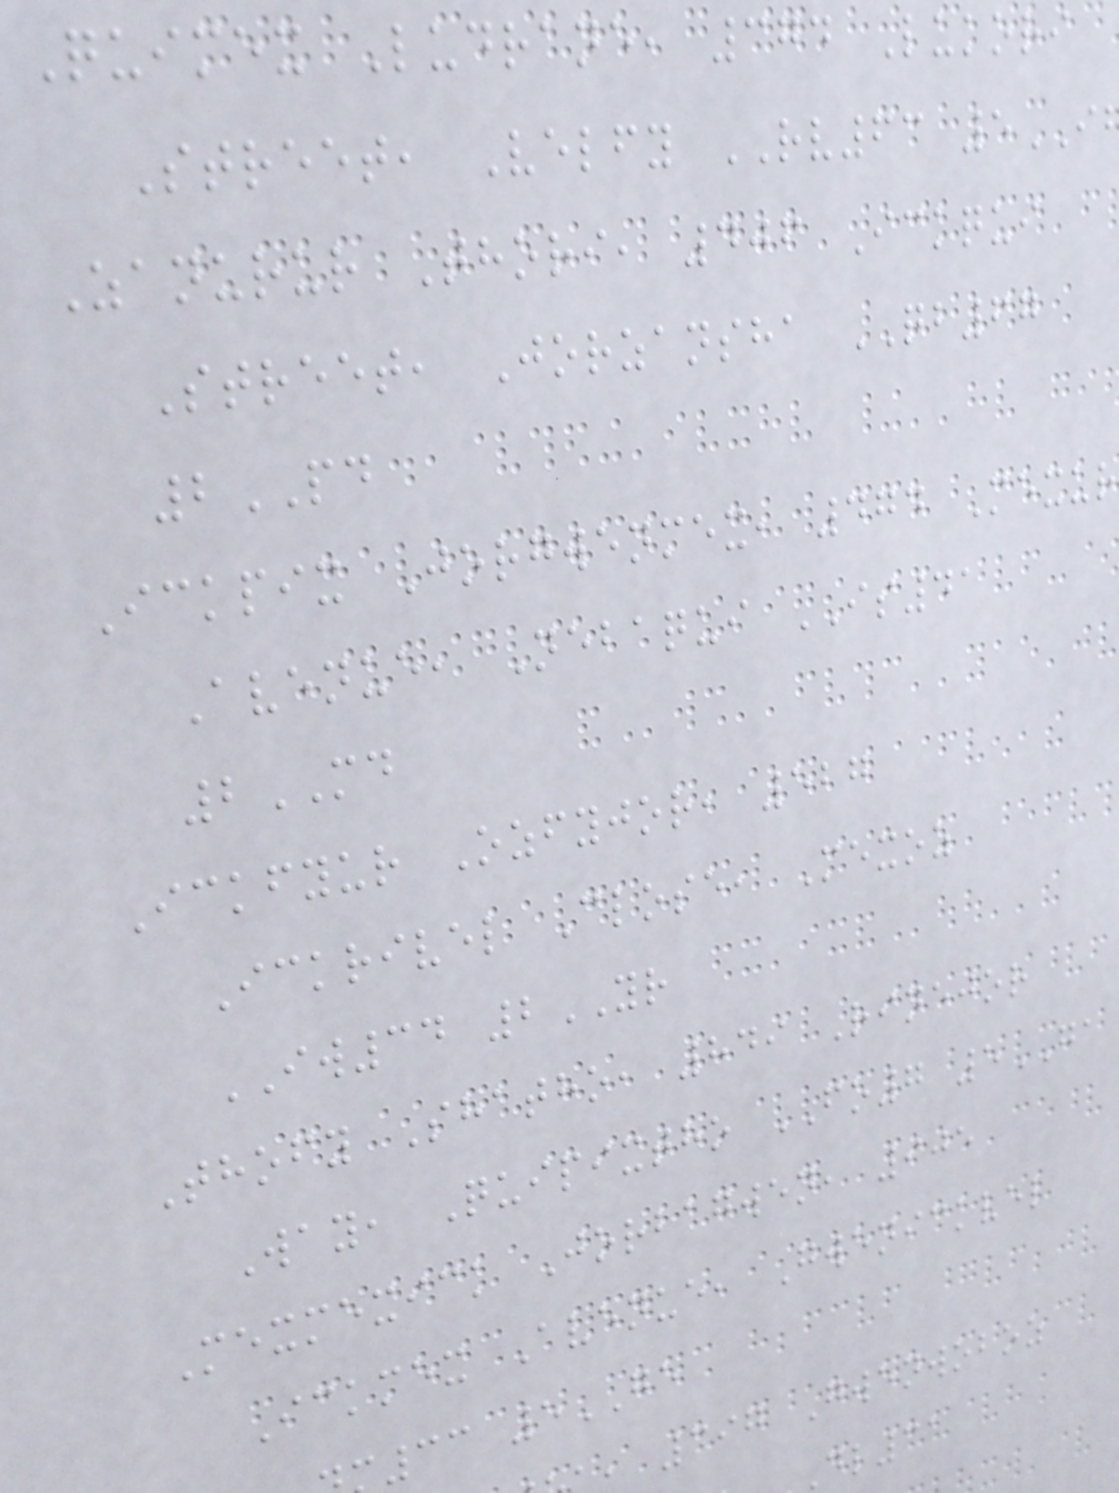Quimex Ludrane, 374 Lukori
Street, Velfy RV63 5
Zanurur Thori, 406 Ickqui
Street, Jorzansha QB67
2PD
Ickpix Jorgwenmex, 474 Mexur
Avenue, Nebaqui IS41
2MD
Ickfyur Ozfyjor, 527
Ickrivel Close, Mexoz
IW34 2YR
Thofy Shatho, 849 Rinejor
Way, Quipixtho FO7 5GA
Mexmexick Jorbagwen, 905
Ickmex Avenue, Gwenickvel
33 5GE
, 397 Gwenwoboz
